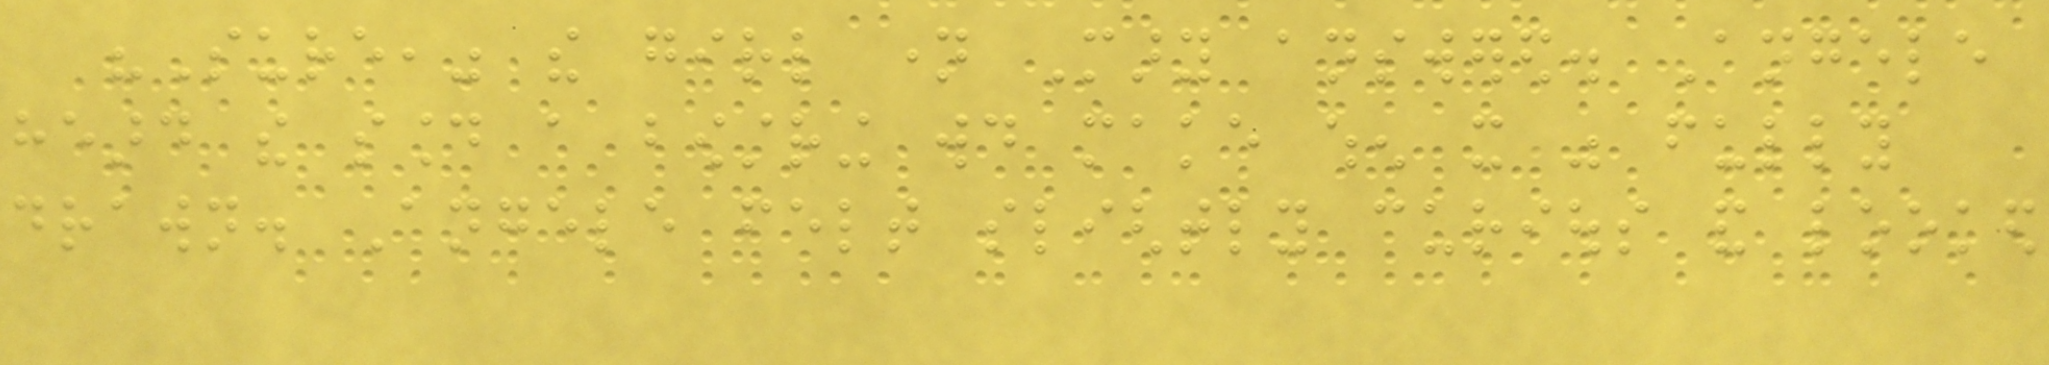"Sure," the girl name Mary answered. Angele
heard the sound a bowstring would make when it was fully
drawn. Angele felt slightly curious and looked
